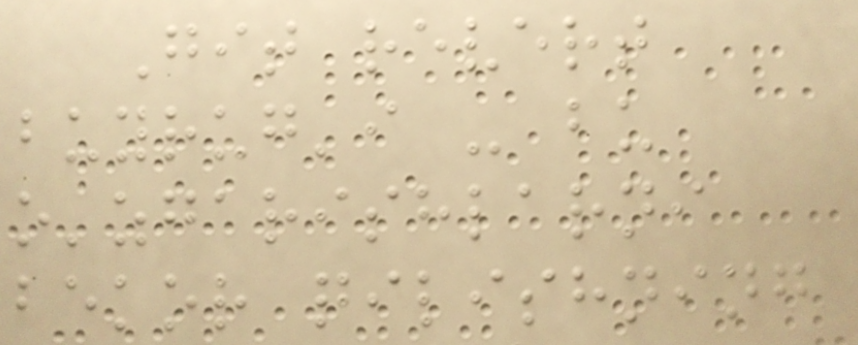Git revert
buyrug'i - bu
o'zgarishlarni
bekor qilishning
